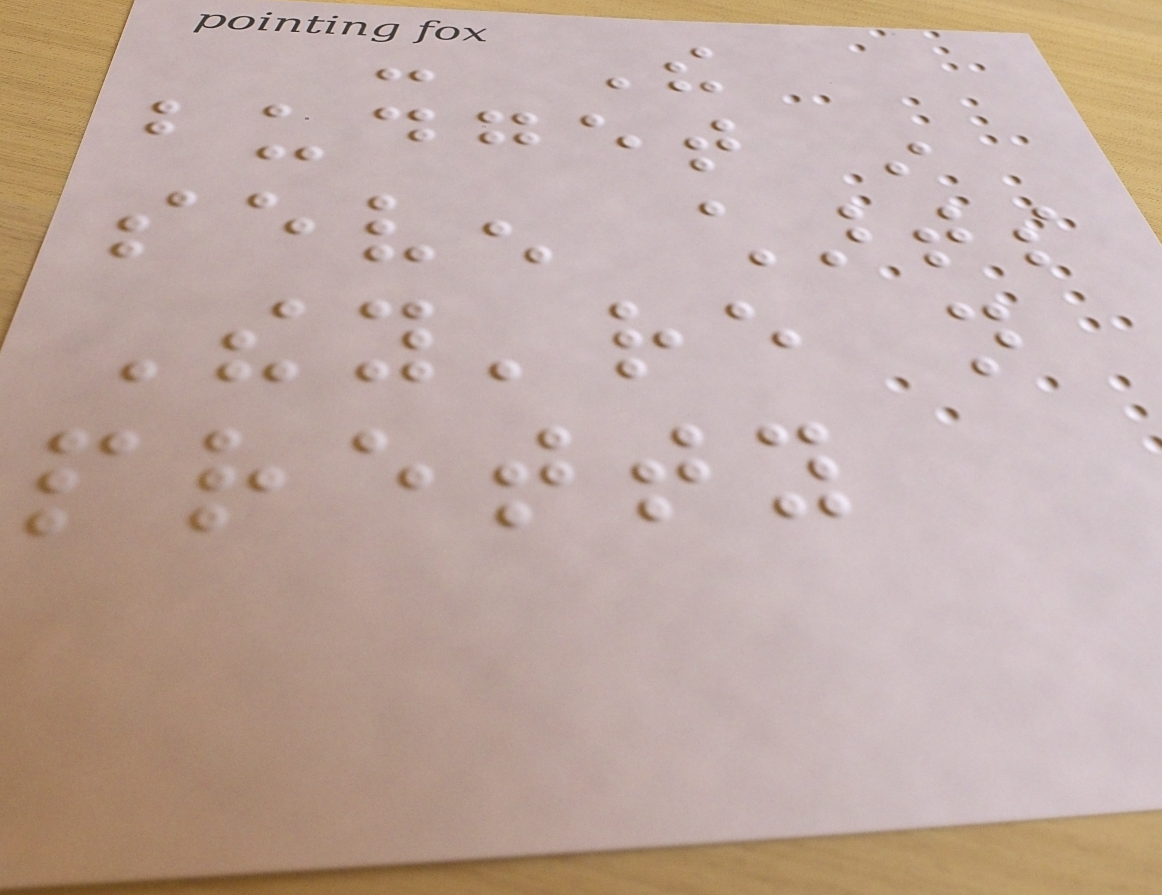- The
budget in
seven charts
They're not
pretty
